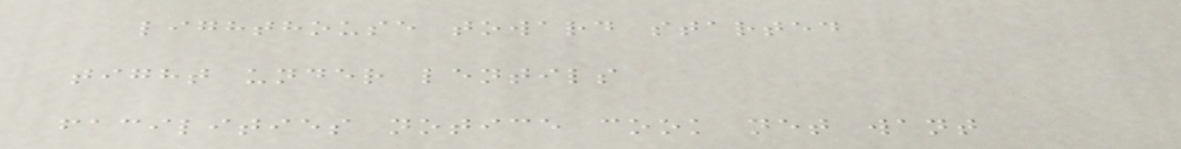lighthouse toward started
tight under lentils
facilities notice cook net want
